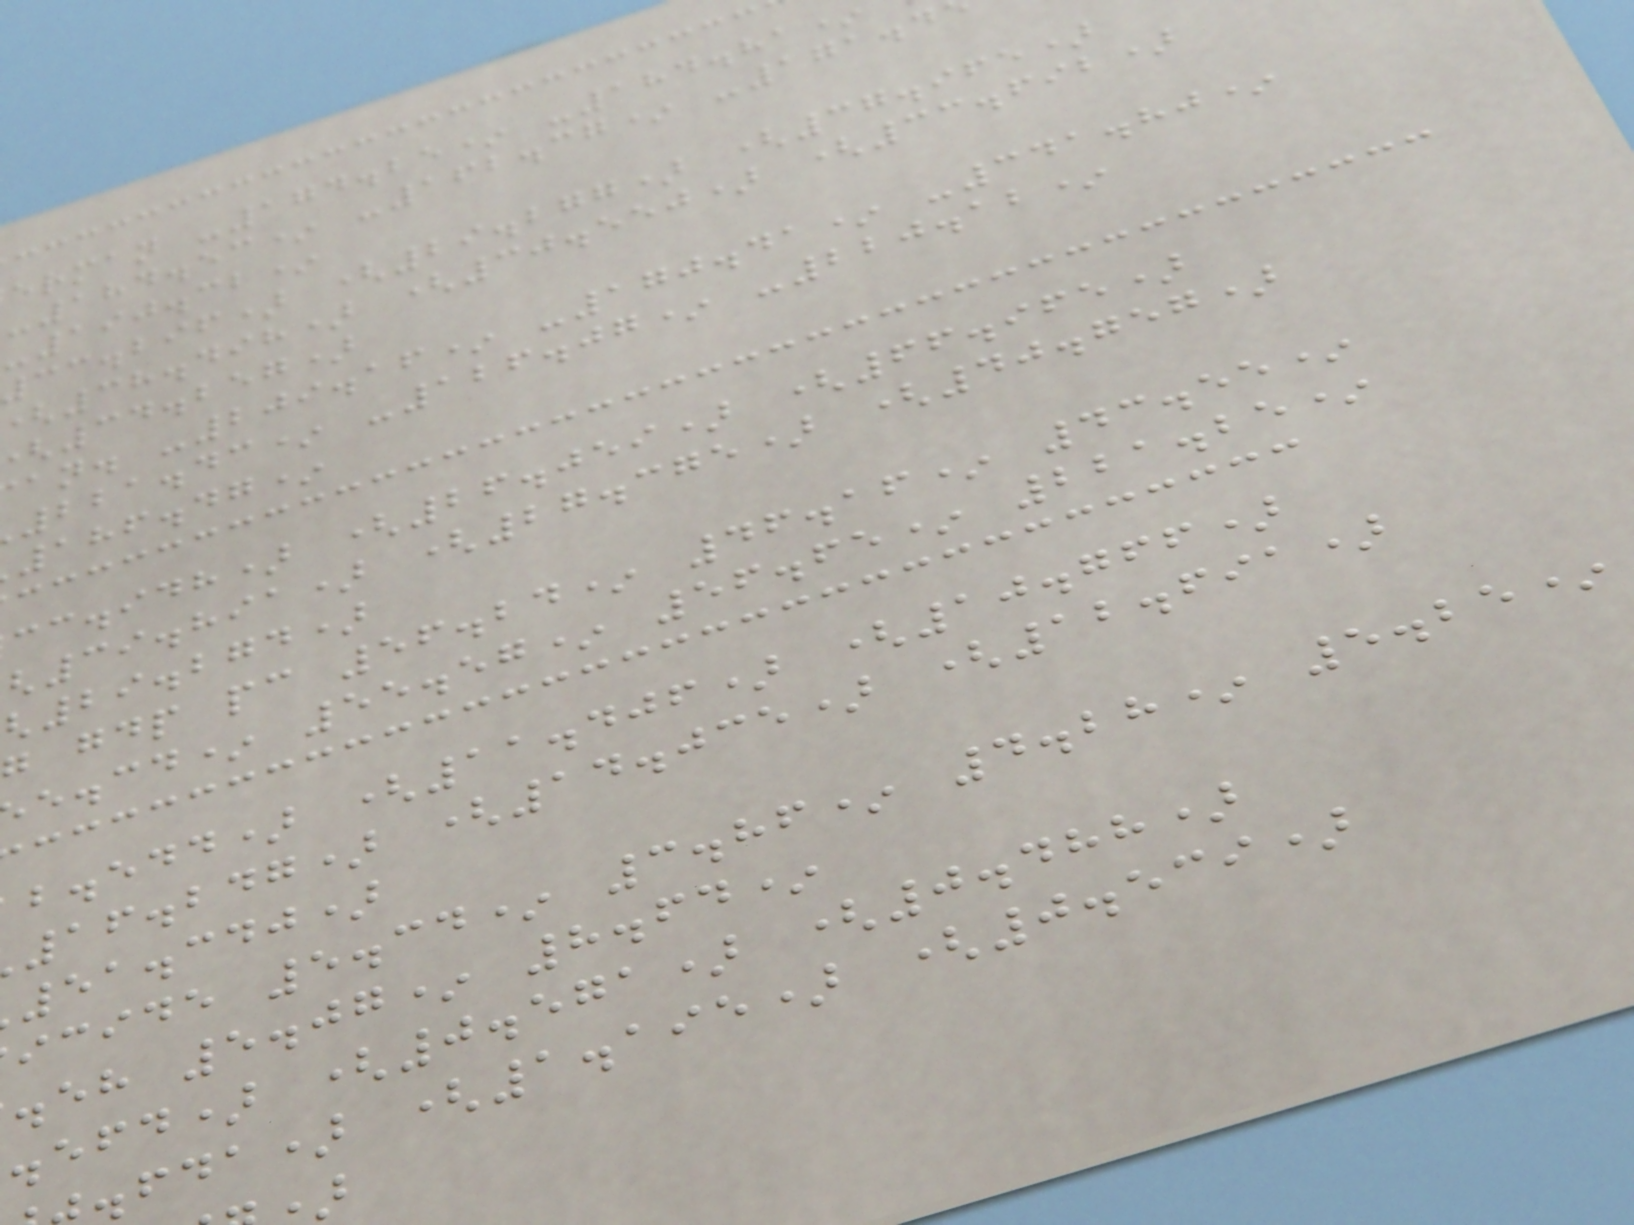erman -174.25* -184.81*
-184.53* -162.37* -171.4
-190.32*
33.296) (29.277) (37.965)
38.498) (30.550) (33.692)
34.257)
an. -209.16* -170.41* -341.80*
221.43* -126.07* -220.12*
186.47*
cc.idh) (26.059) (66.965)
39.891) (27.375) (40.757)
29.274)
g gdp pc 56.24* 46.16* 43.55*
e.cd* 55.57* 56.65* 221.25*
b.edd) (11.406) (10.766)
16.247) (14.035) (12.691)
51.340)
icide 5.34* 3.86* 4.28* 5.25*
.eh 5.07* 8.64*
.efd) (0.571) (0.488)
fda) (1.195) (0.539)
